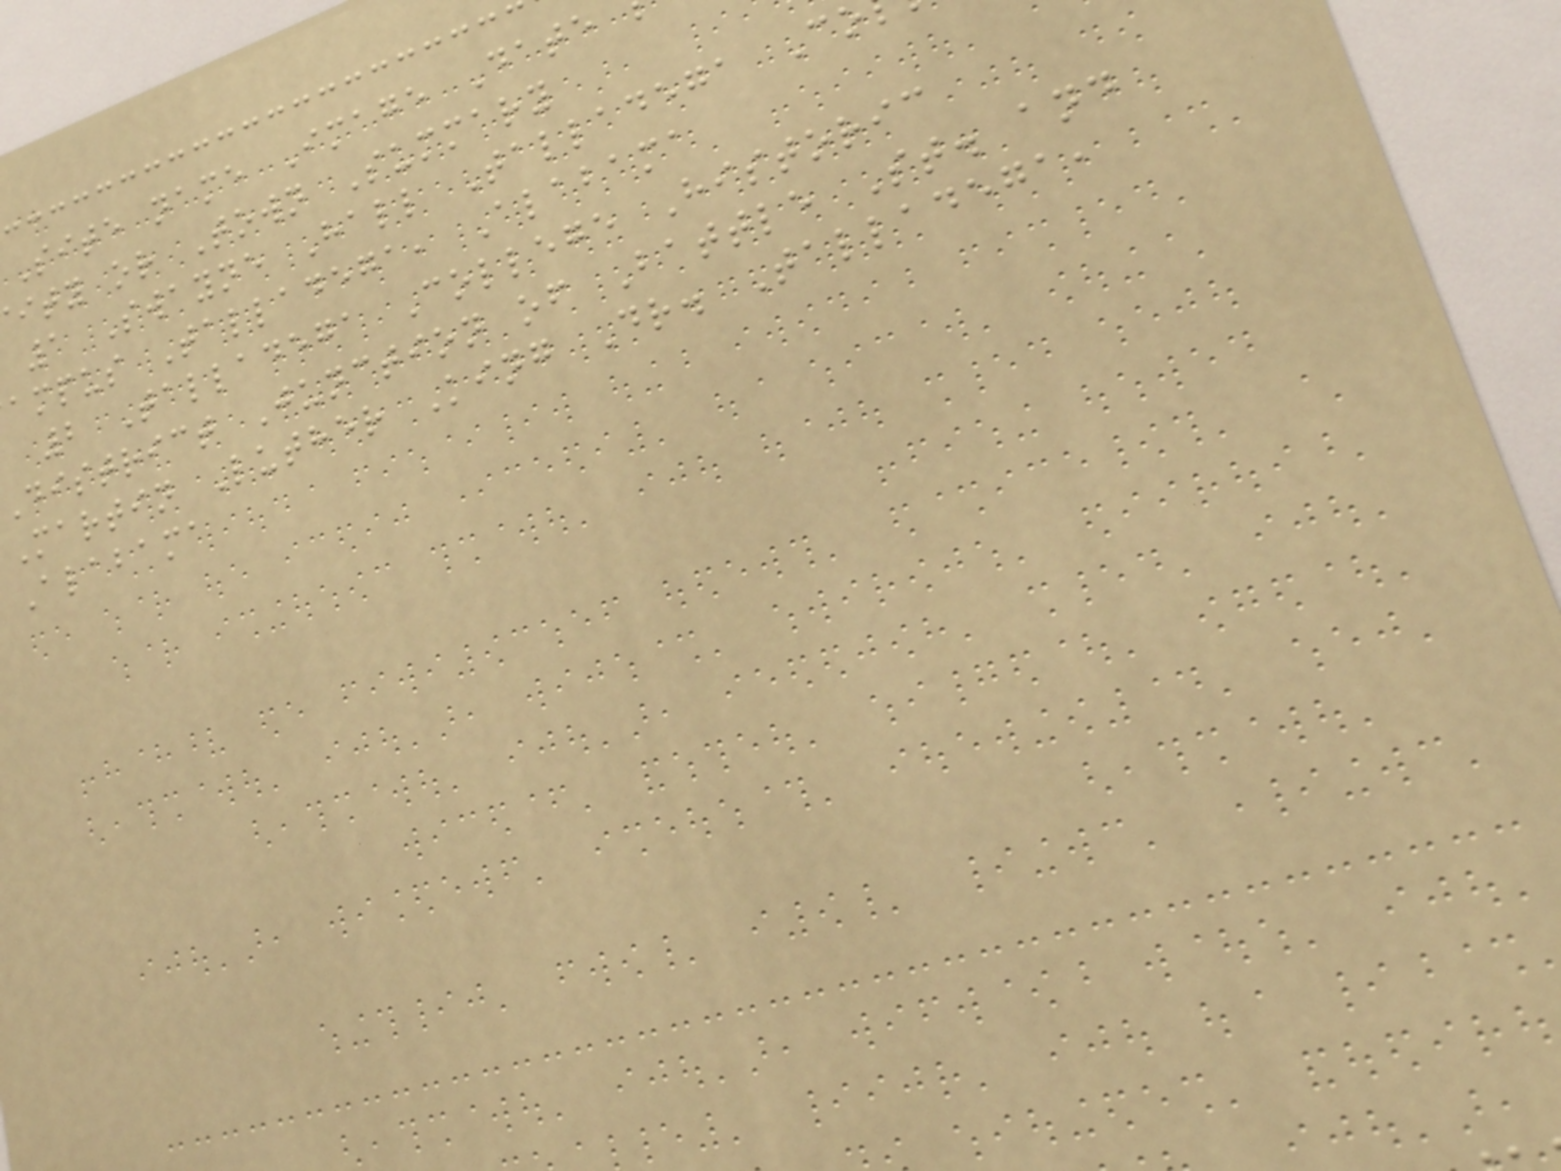Site name Image Date
ity or Town Summary
1 Swayne Hall Talladega Co
ampus Talladega, Alabama
2 Talladega College Historic
District Junction of Battle St. and
Martin Luther King Dr. Talladega,
Alabama
